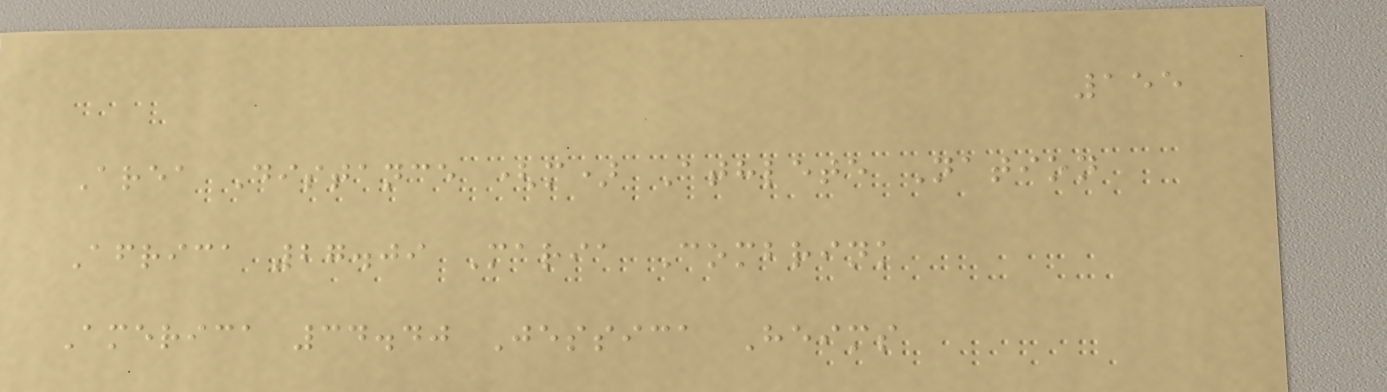155
Area Distance (m) Athlete Nation
Africa 27.09 Maria Combrink
America 34.40 Jessica Heims
